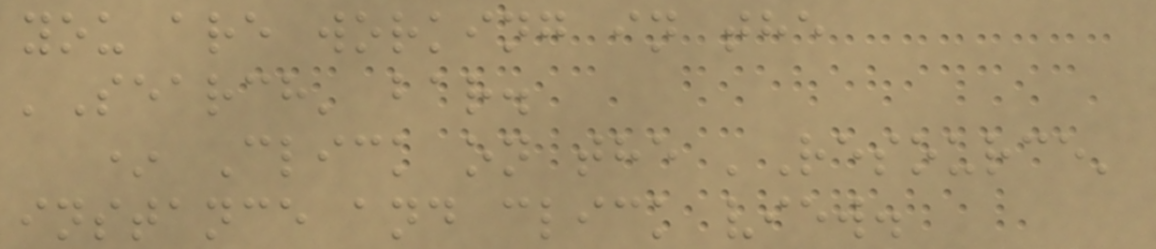you are working in the
'Search' bar.
* Click on the 'Resource'
instance and click view.
